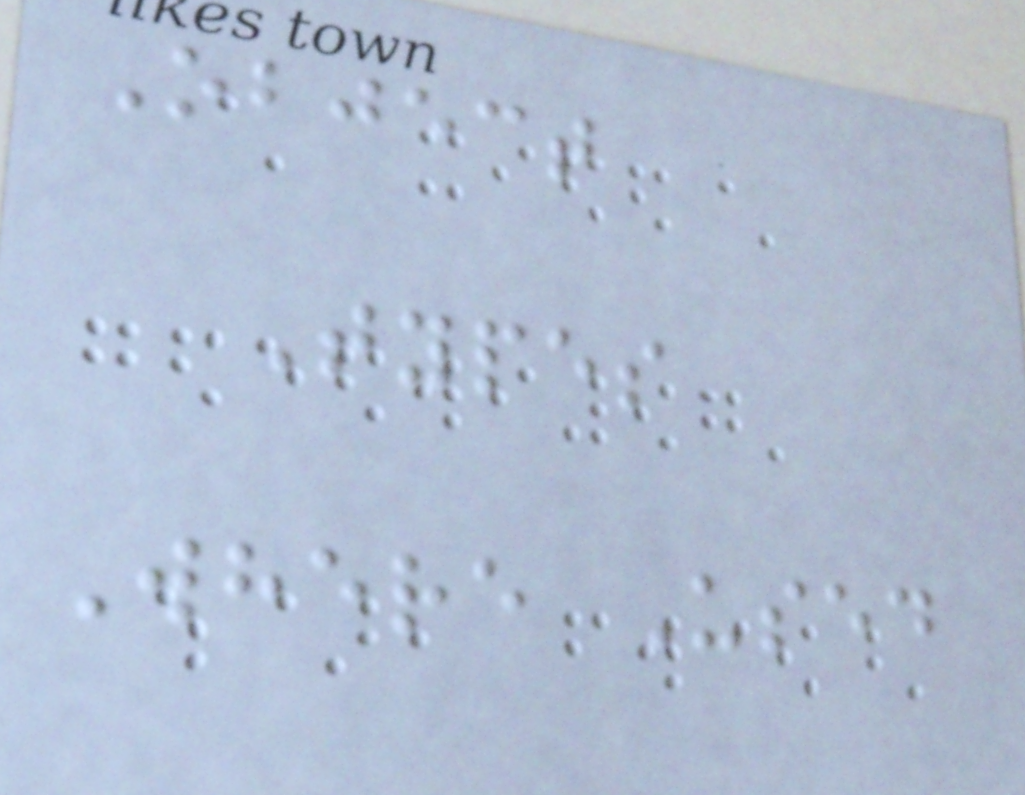Object
Types
Where Used
